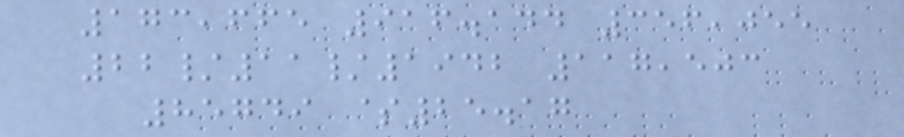173,665 916.144 356,055
22/11/1942 117,503
85749 $25.17
